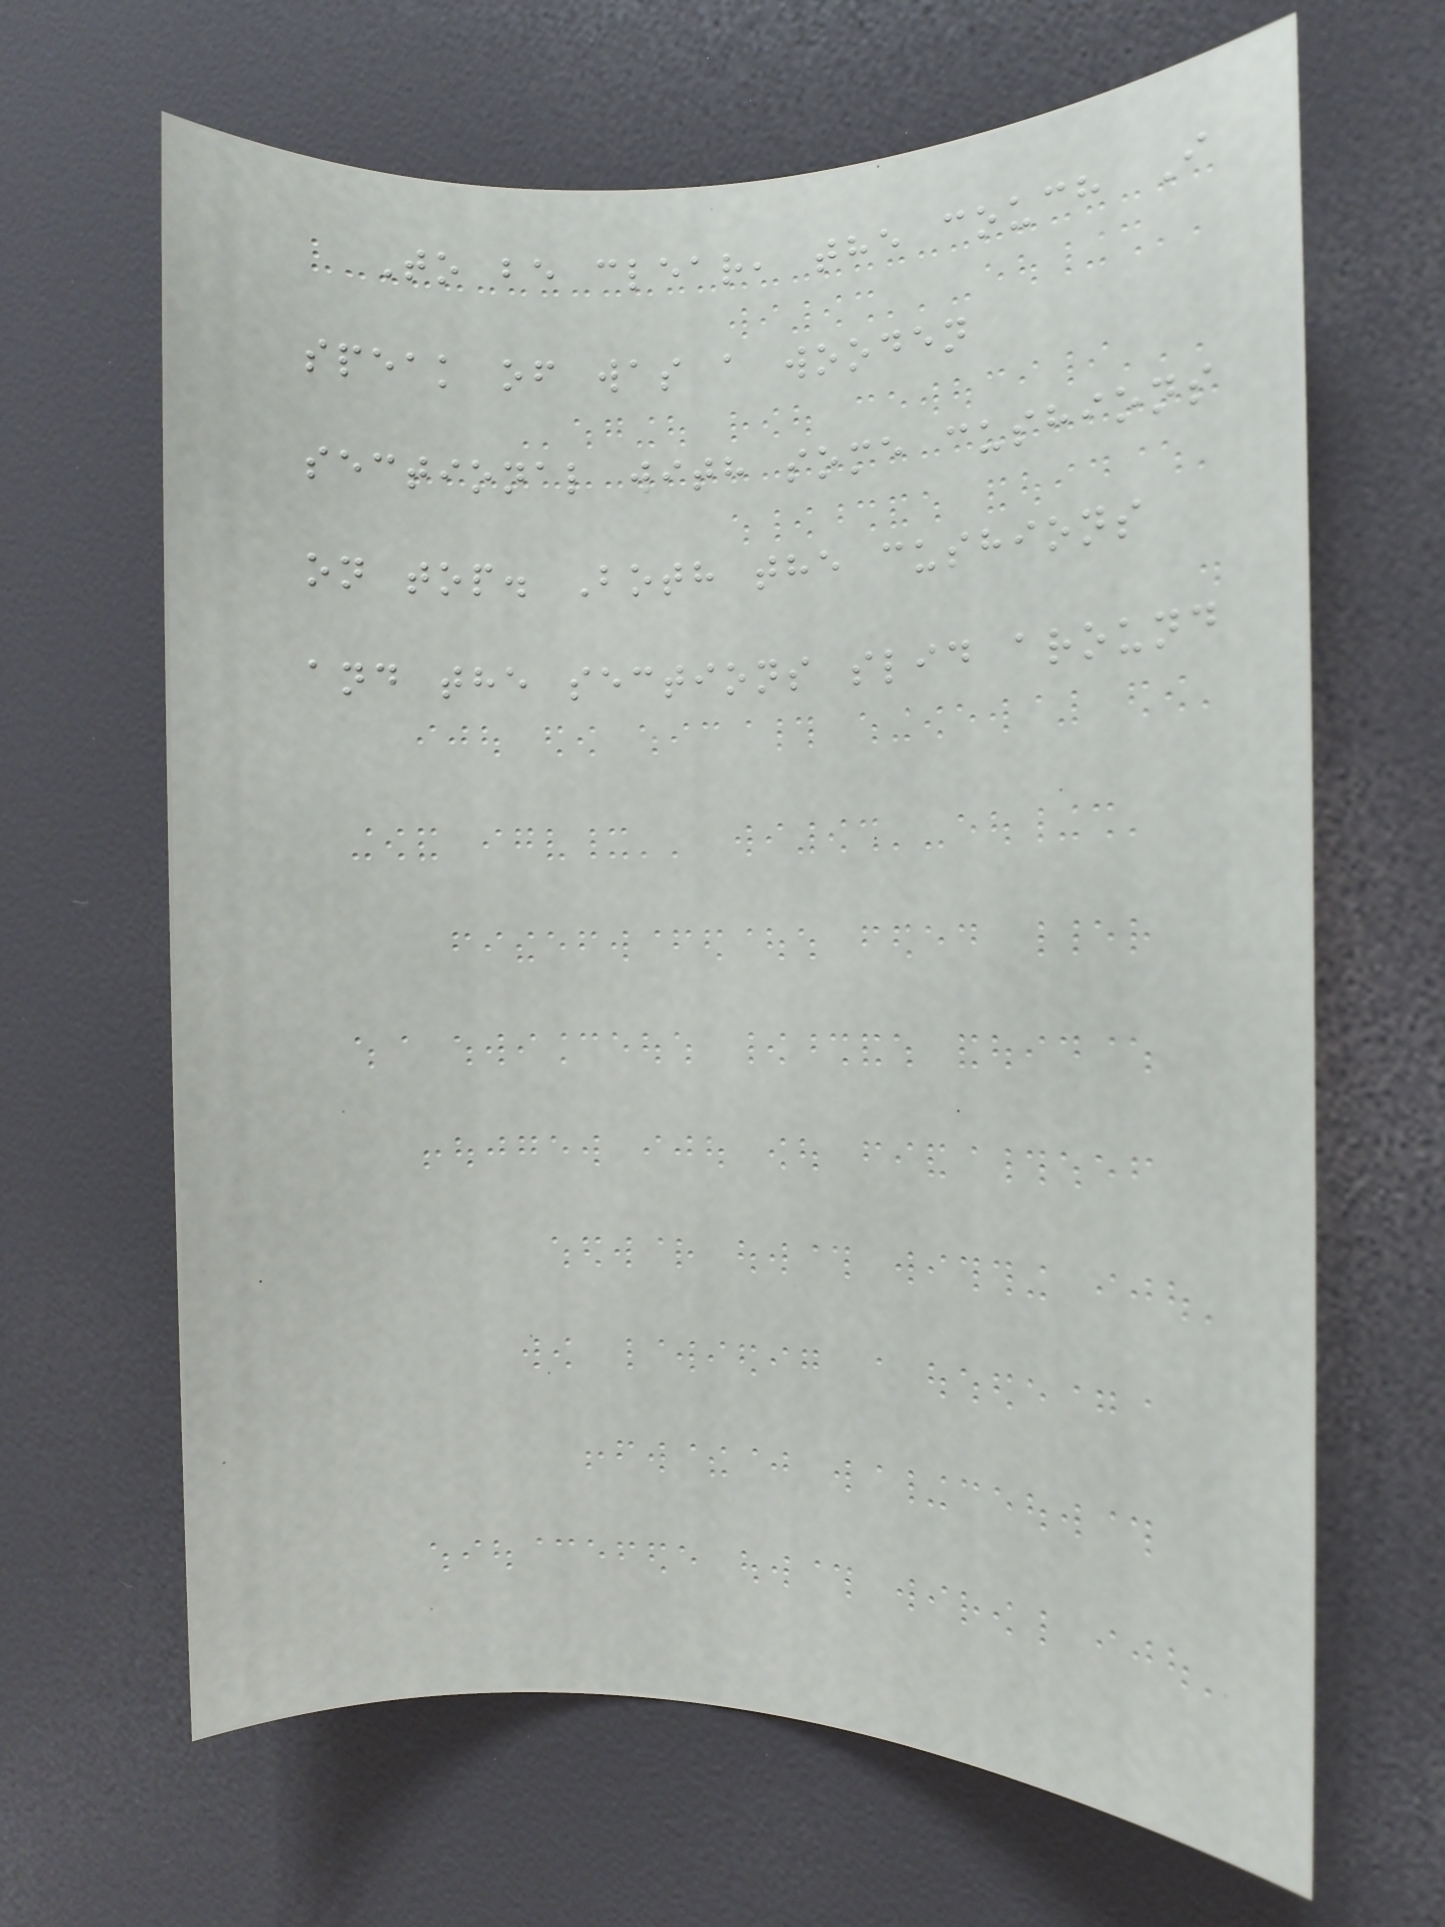To be clear, the couch I
speak of was a wooden
sectional with some cushions
on top. Both the cushions
and the sections slid around
